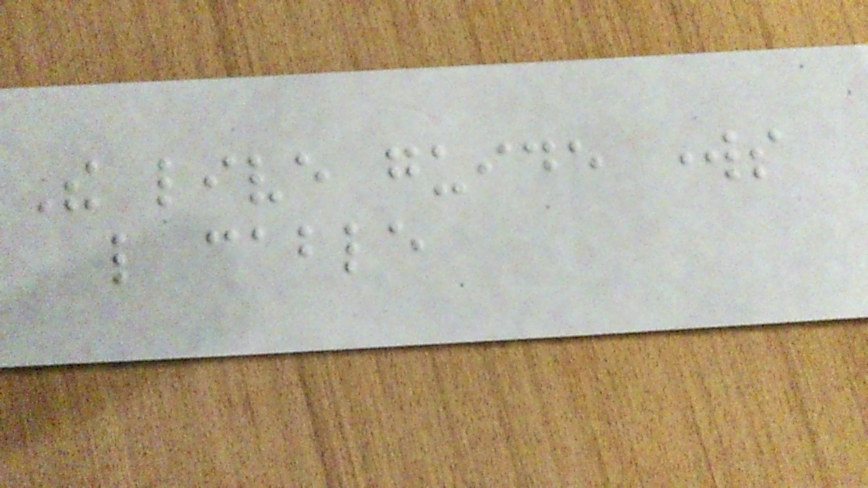The live guide works
like cable
